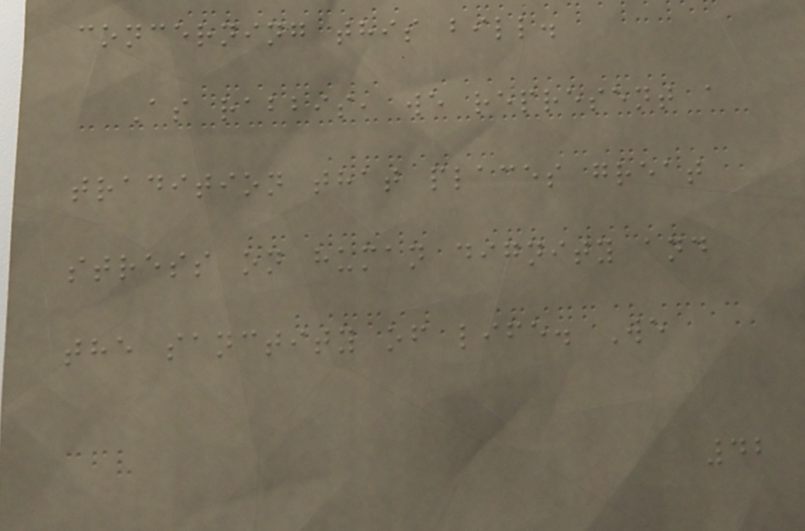concerning this bill.
As rabbis, we represent a
tradition that places great
stress on human dignity and
the sanctity of life. We
42
